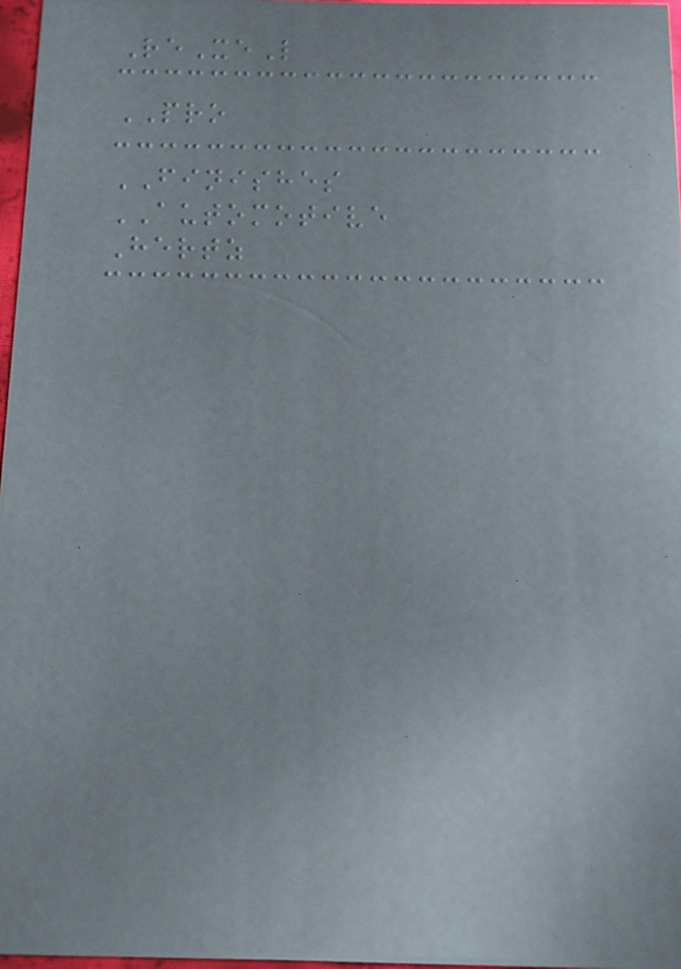ReXeL
PRO
FINISHES
AUTOMOTIVE
Hertz
